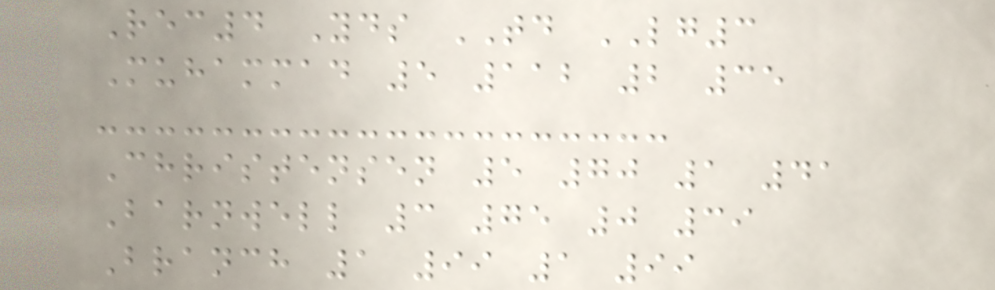Rec4 Yds TD LG3
Muhammad 5 112 2 35
Christensen 5 70 1 41
Barnwell 3 75 0 39
Branch 1 99 1 99
